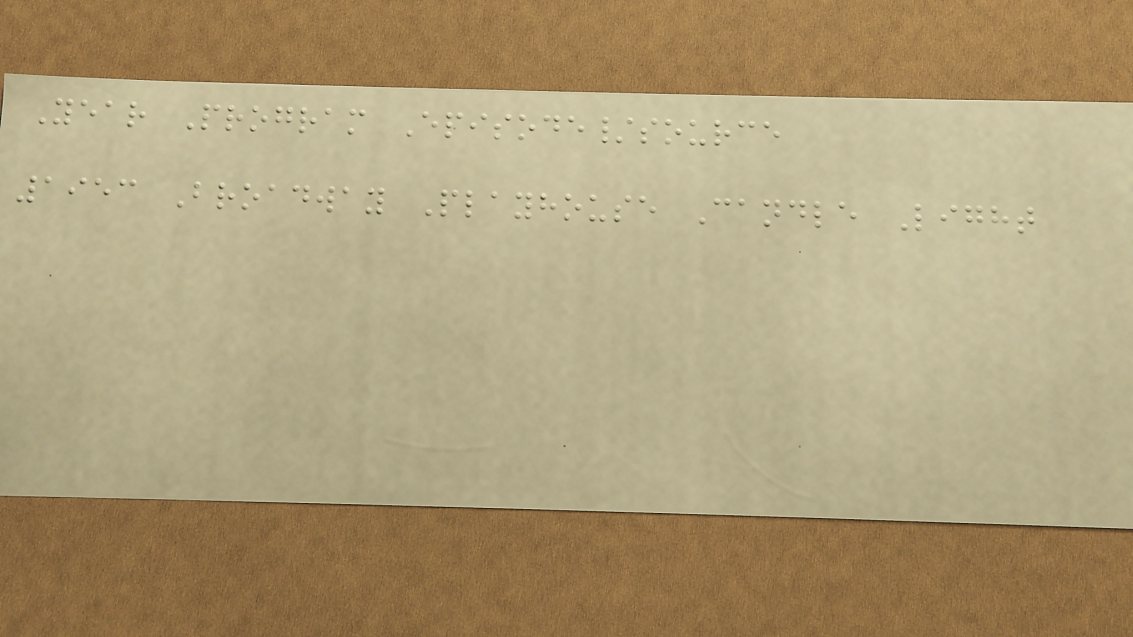Year Program Episode/source
1953 Broadway Playhouse Candle Light
